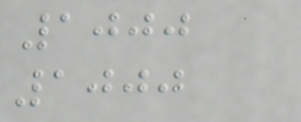1000
1000
